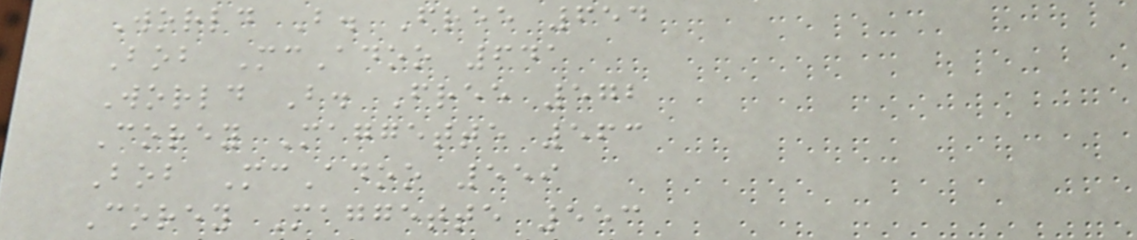World B. Free 654
Bob McAdoo 641
World B. Free 572
Corey Maggette 563
Bob McAdoo 559
Corey Maggette 553
